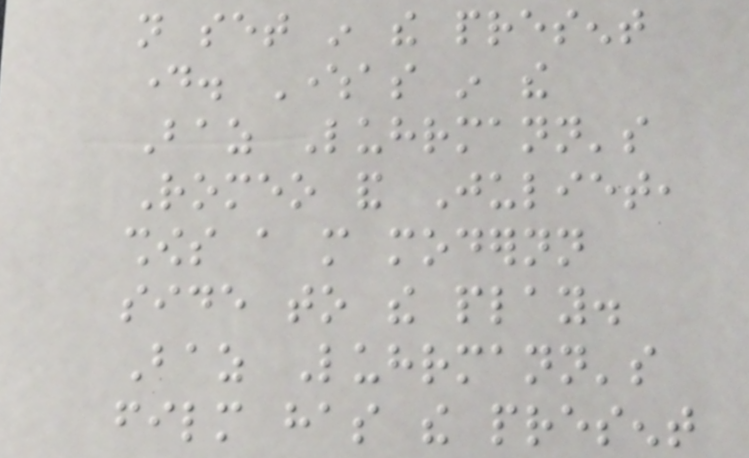not set in the present
day. Whereas in the
Baz Luhrmann's
Romeo and Juliet,
shows a more modernn
side to the play.
Baz Luhrmann's
film has the present
